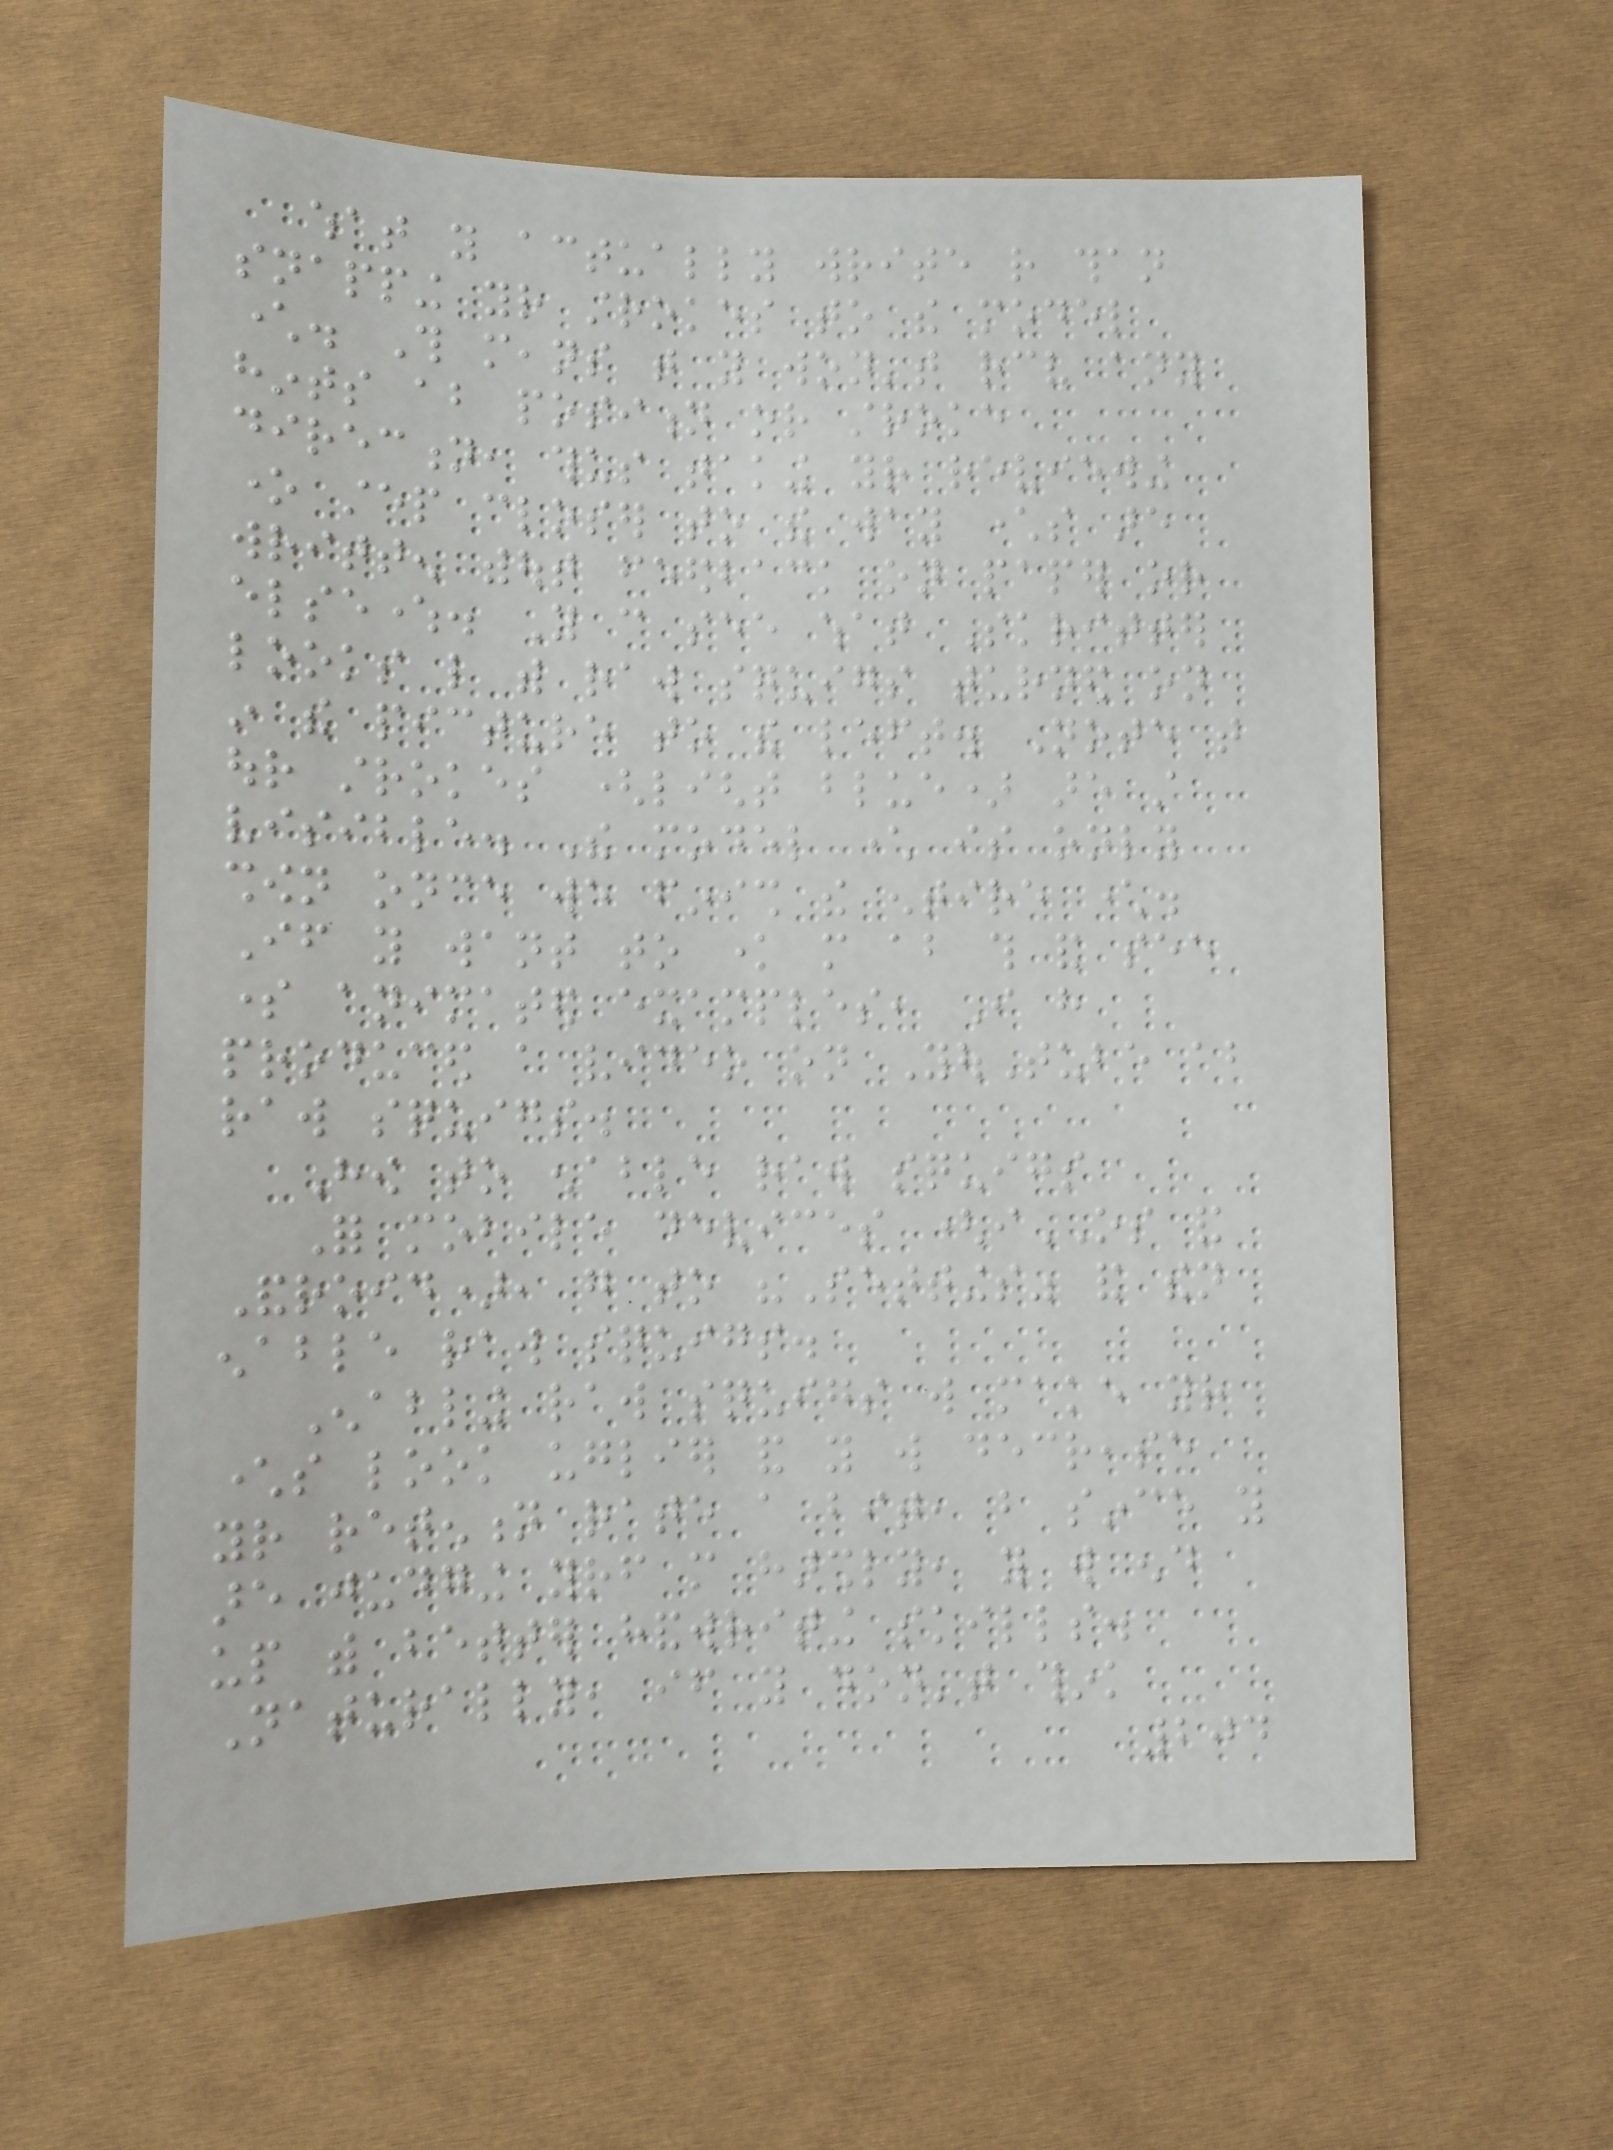what you actually write rather than
snapping your strokes to the model
character. This means that you won't receive any
hints about position or stroke
direction, thus taking your reviewing
one step closer to the way characters are
written without feedback on paper or
elsewhere. You can see what Skritter
looks like with raw squigs turned on
in the picture to the left. Note that
our strokes (light blue) are still
visible. The model character is only
shown once we finish the entire character.
If you want to know more about this and see
some animated examples, I have
produced a video on YouTube about
raw squigs.
How to enable raw squigs
For mobile devices (iOS and
Android), go to "Settings" and then
enable raw squigs.
Enabling raw squigs will make your
characters look uglier and you will decrease
your retention rate a bit, but since you
are judging yourself more harshly, you will end
up with better handwriting skills.
Naturally, if you don't think
204
